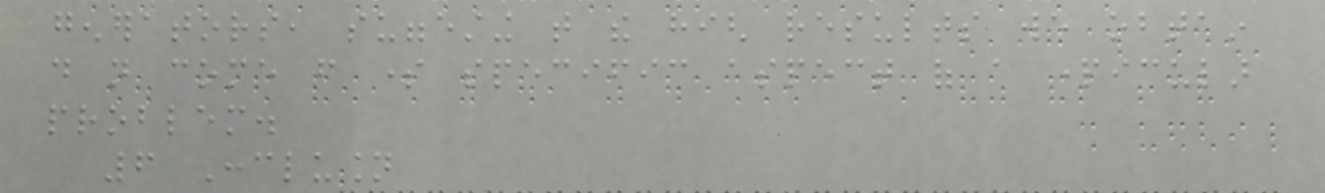generators, suggesting that the high results we obtain
do not come from some specific aspect of a particular
problem.
6 Conclusion
